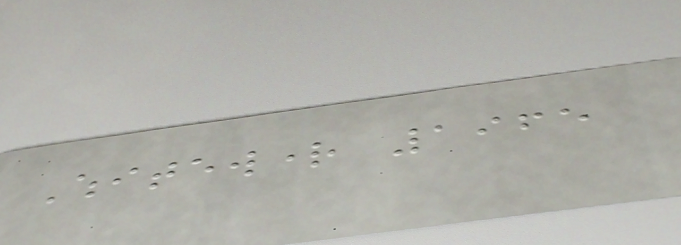Whitewright 1965
